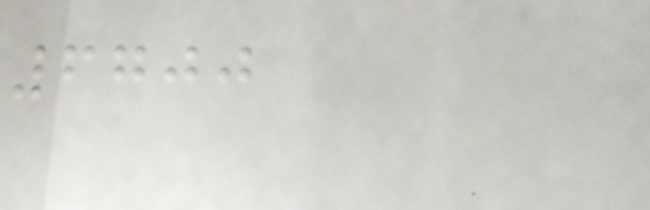6700
